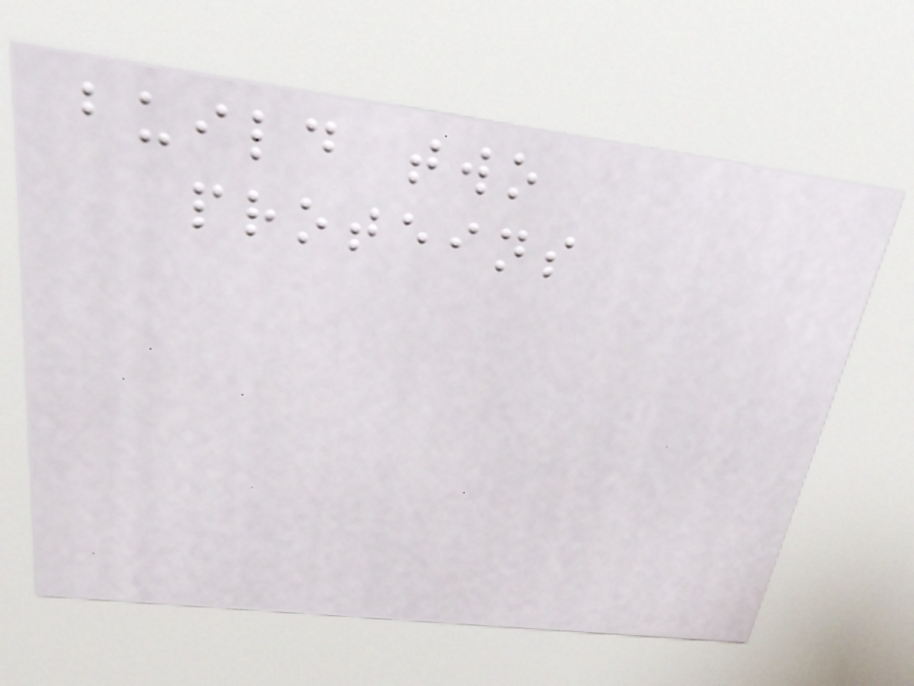build two
proteins
